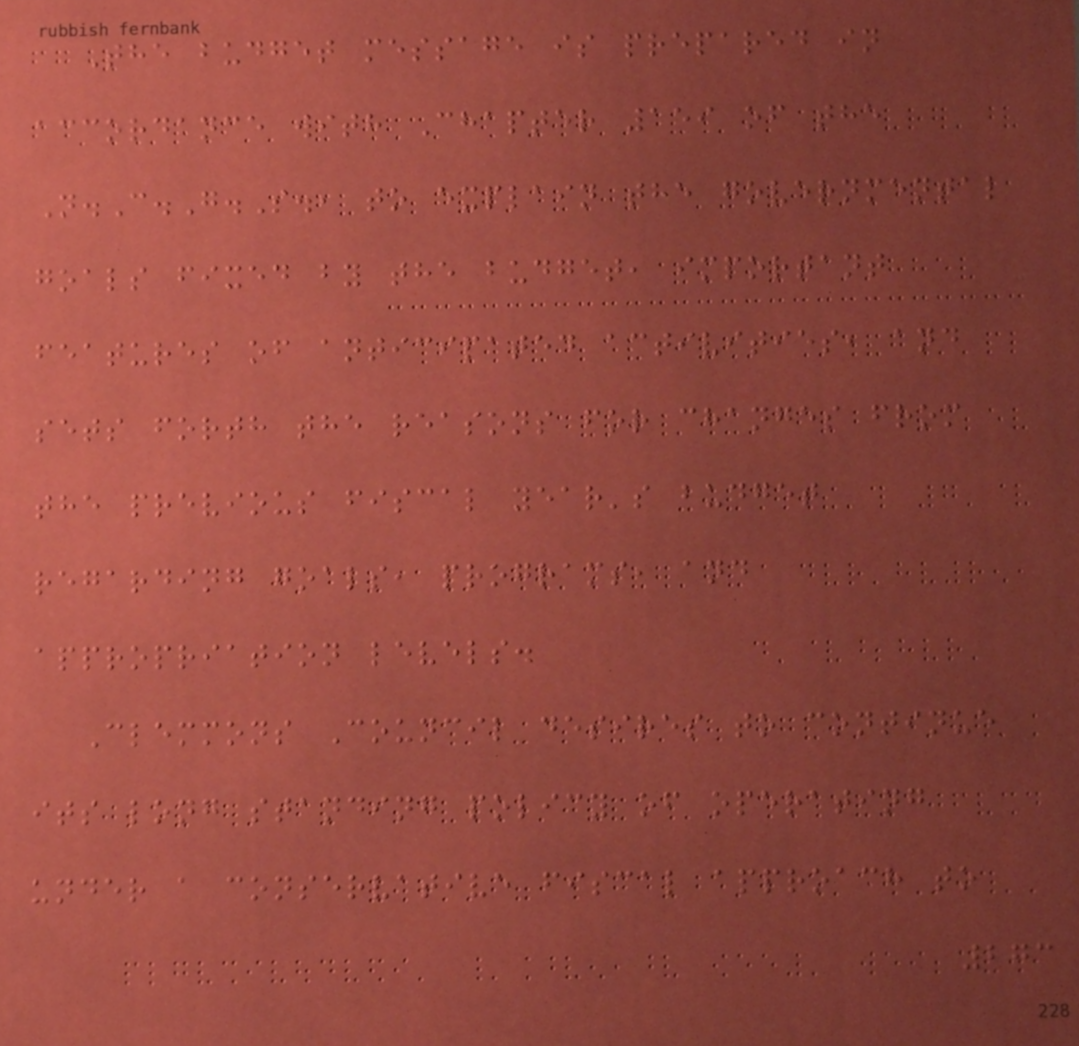The budget message is prepared in
accordance with Chapter 159 of the
N.C.G.S., to explain the governmental
goals fixed by the budget, important
features of anticipated activities, and
sets forth the reasons for changes from
the previous fiscal year's budget
regarding goals, programs, and
appropriation levels.
Clemmons Council desires to continue
its long standing policy of operating
under a conservative fiscal approach to
273
